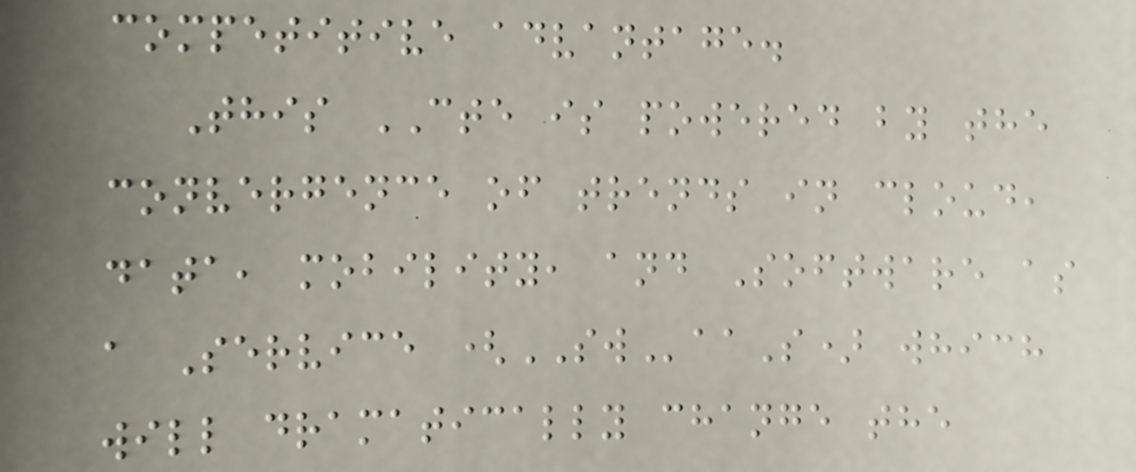competitive advantage.
This CTE is powered by the
convergence of trends in cloud,
data, mobility, and Software as
a Service (SWaaS) which
will dramatically change the
